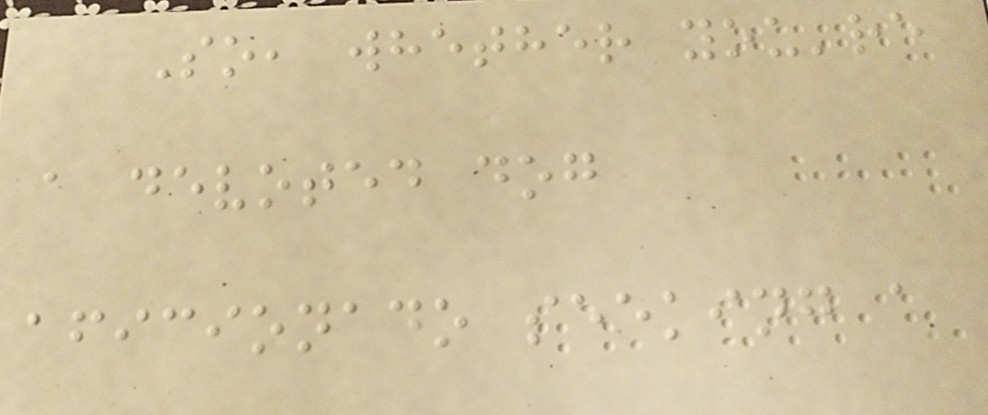So, whether you're
a devoted dog
aficionado seeking a
